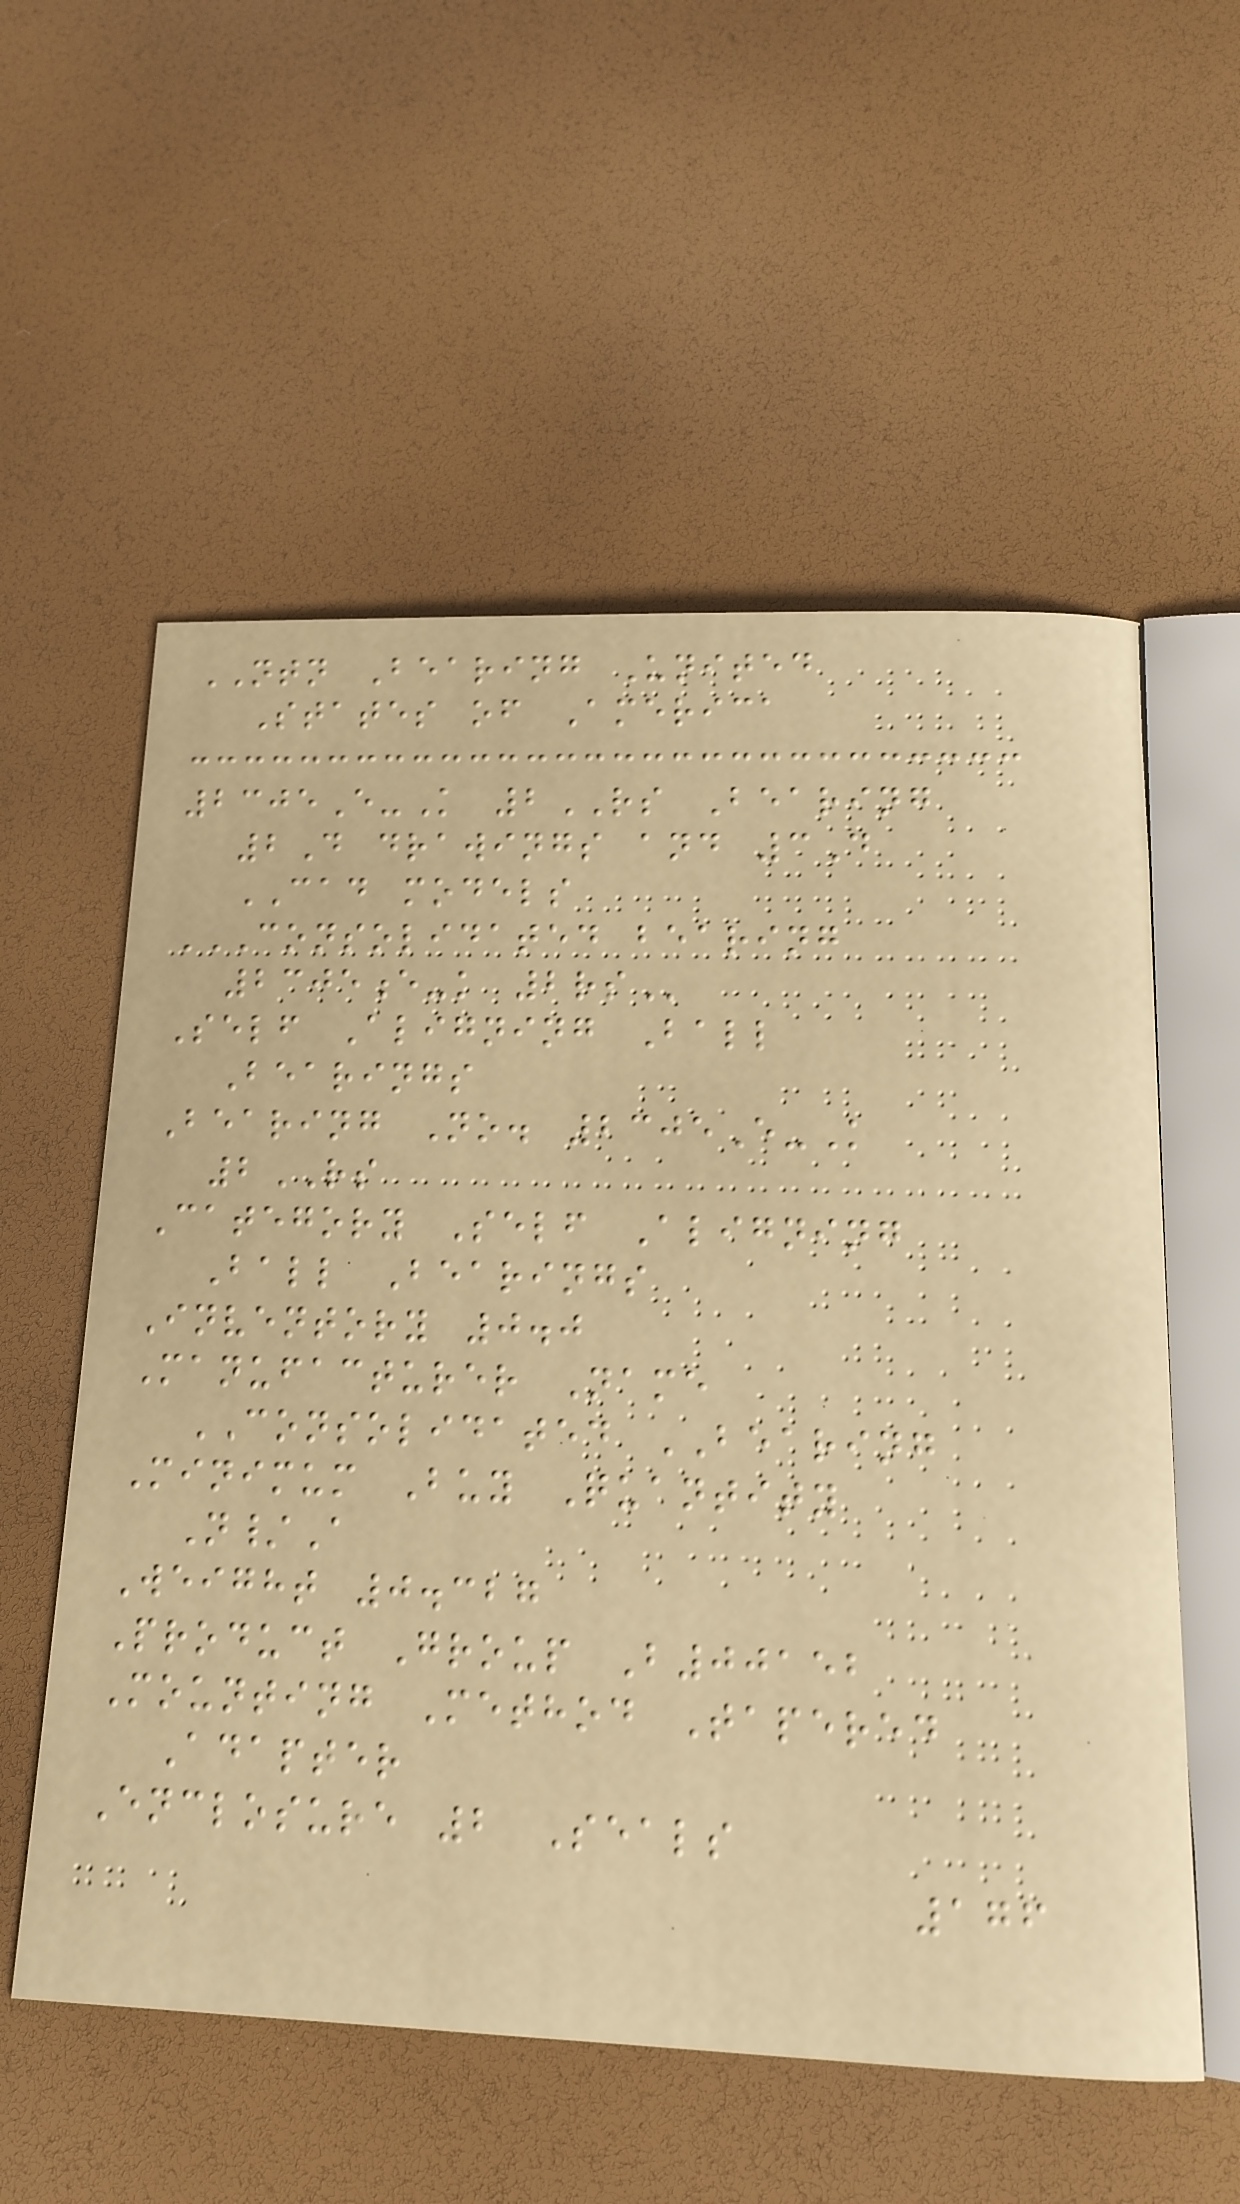NTN Bearing United
States of America
2305E-K 2RS Bearing
2D drawings and 3D
CAD models
CONSOLIDATED BEARING
2305E-K 2RS
Self Aligning Ball
Bearings
Bearing No. 2305E-K
2RS
Category Self Aligning
Ball Bearings
Inventory 0.0
Manufacturer Name
CONSOLIDATED BEARING
Minimum Buy Quantity
N/A
Weight 0.327
Product Group B00152
Mounting Method Tapered
Adapter
Enclosure 2 Seals
176
